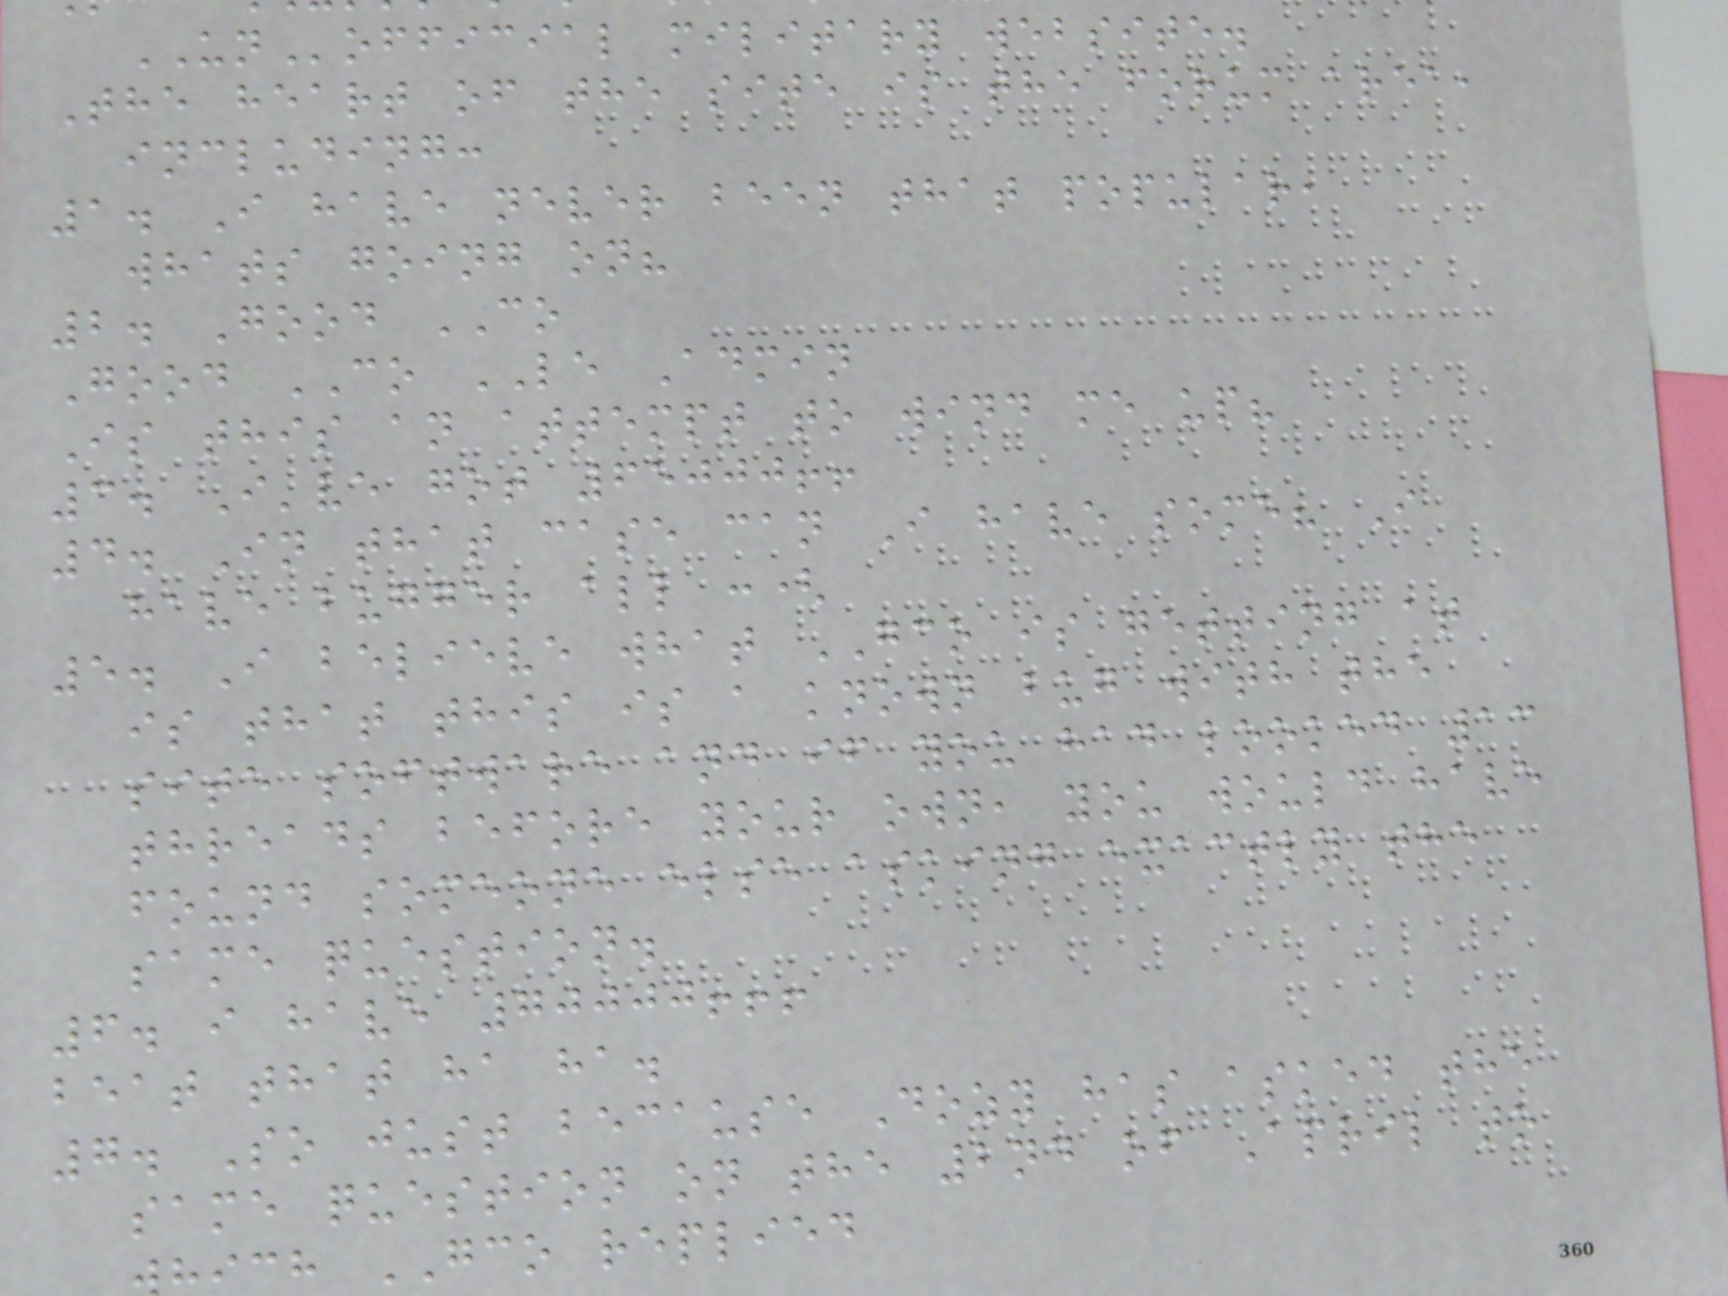UNofficial military website.
The heart of the site is the forum area,
including:
1. I have never been that popular,
whats going on?
2. Good CO
Good CO LE Admin
Is this an attempt to wind me up?
3. I've got 65000!!
4. In that case can I have some? I
have bugger all :(
5. I believe what GCO is getting at
is that this is a known bug with the
site software and if you had looked 13
threads before your own, you would have
found someone else asking exactly the
same question.
6. i have 70000!!!
beat that ha ha.
7. So just because Dozy has asked the
same question on the 2nd of April to
ch GCO replied
